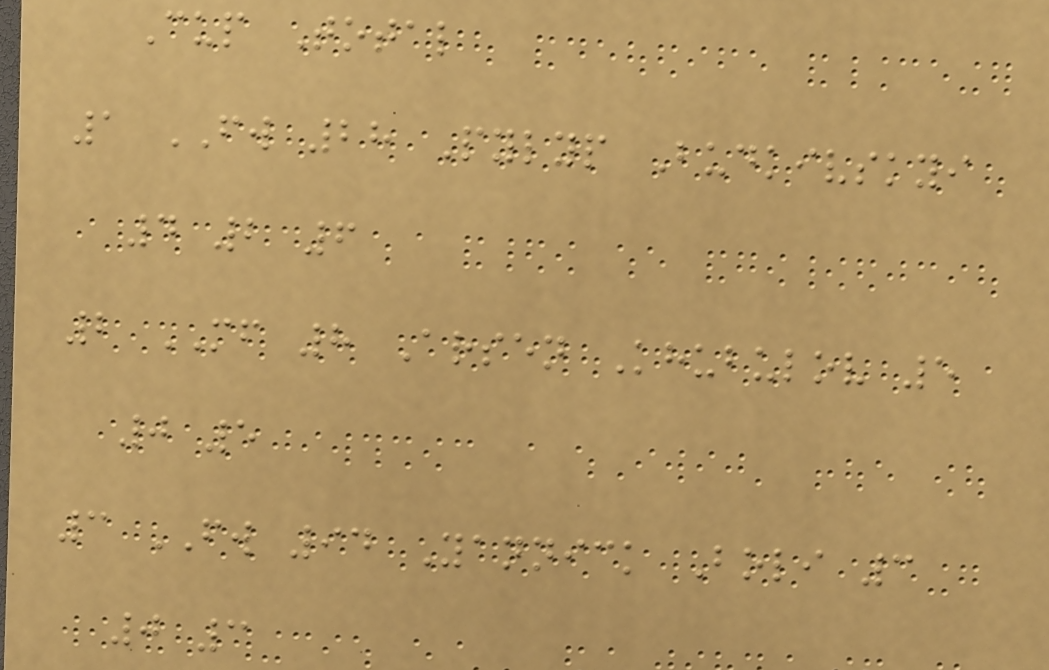Cup Total
1 FW 28 Pylyp Budkivskyi
4 2 6
2 MF 8 Arsen Khubulov 5
0 5
3 FW 94 Yannick Boli 3
0 3
